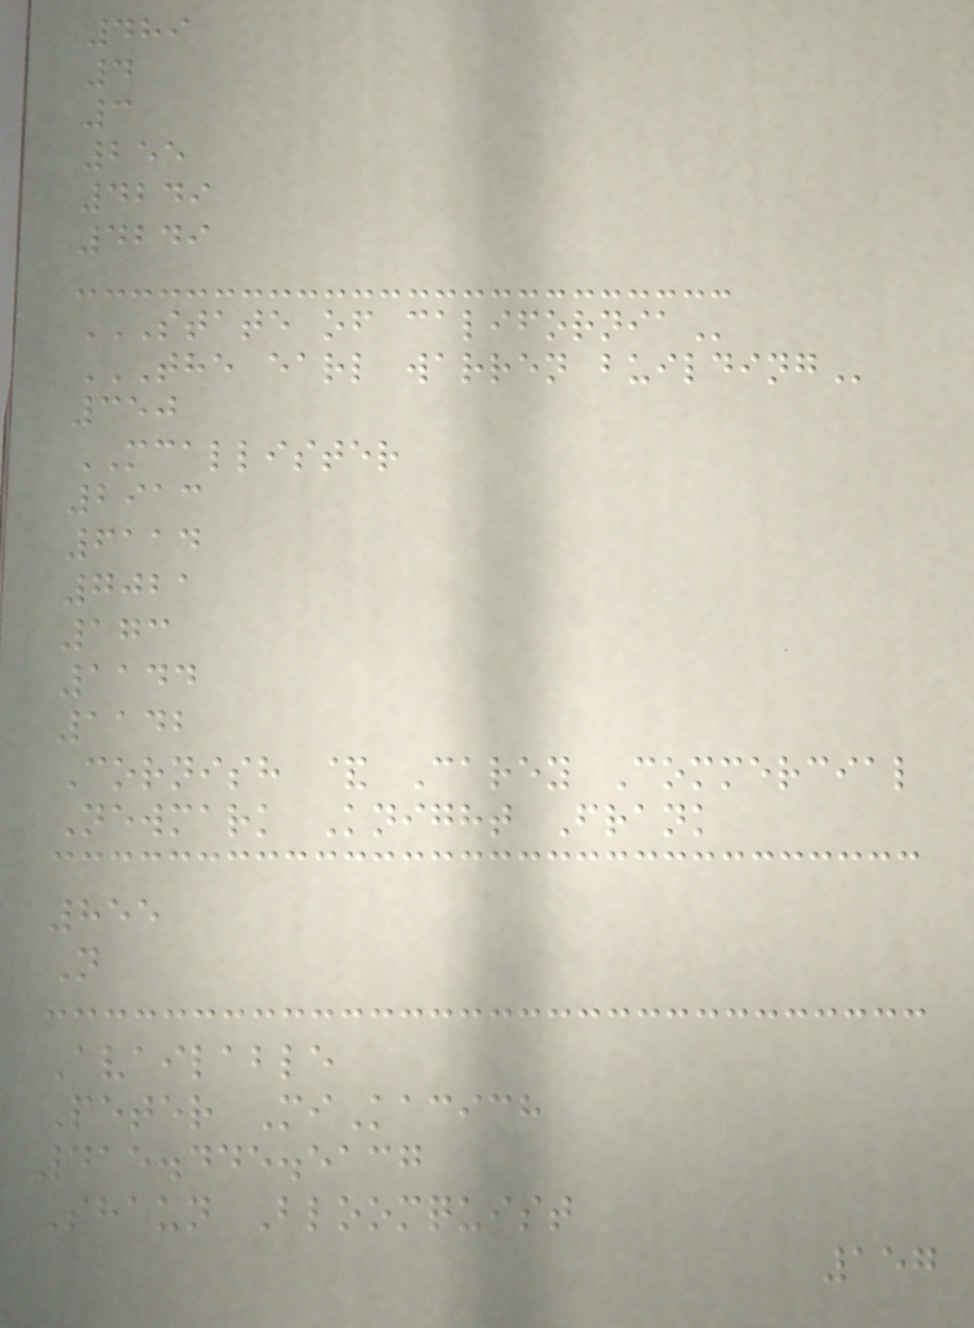489
4
3
255
4249
4249
STATE OF CALIFORNIA
THE EARL WARREN BUILDING
350
MCALLISTER
2913
6114
7021
173
1144
1142
Cornish & Carey Commercial
Newmark Knight Frank
855
N
Available
Peter MiKacich
415.445.5137
Shaun Bloomquist
157
